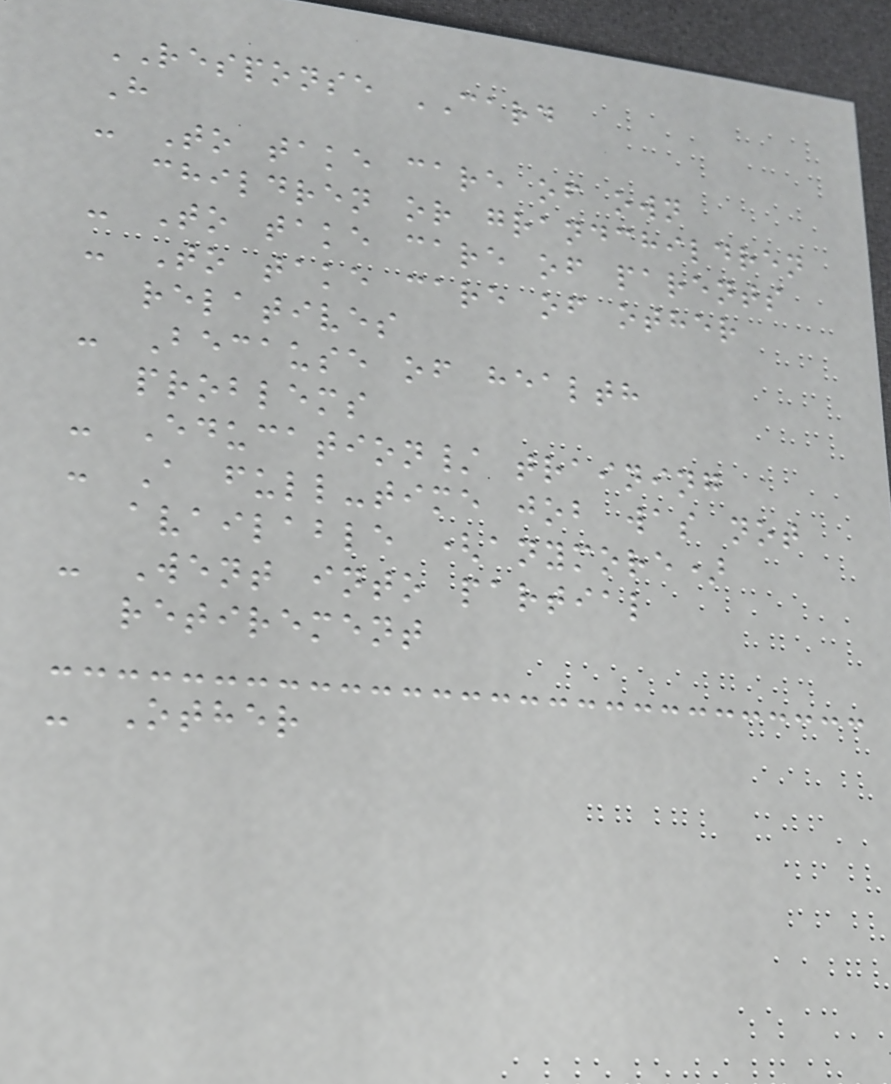RESPONSE CARD
H
- To take care of own
children or grandchildren
- To take care of parents
- To take care of other
relatives
- Because of health
problems
- Education/ training
- A full-time job was not
available (anymore)
- Went into partial
retirement
- Other
